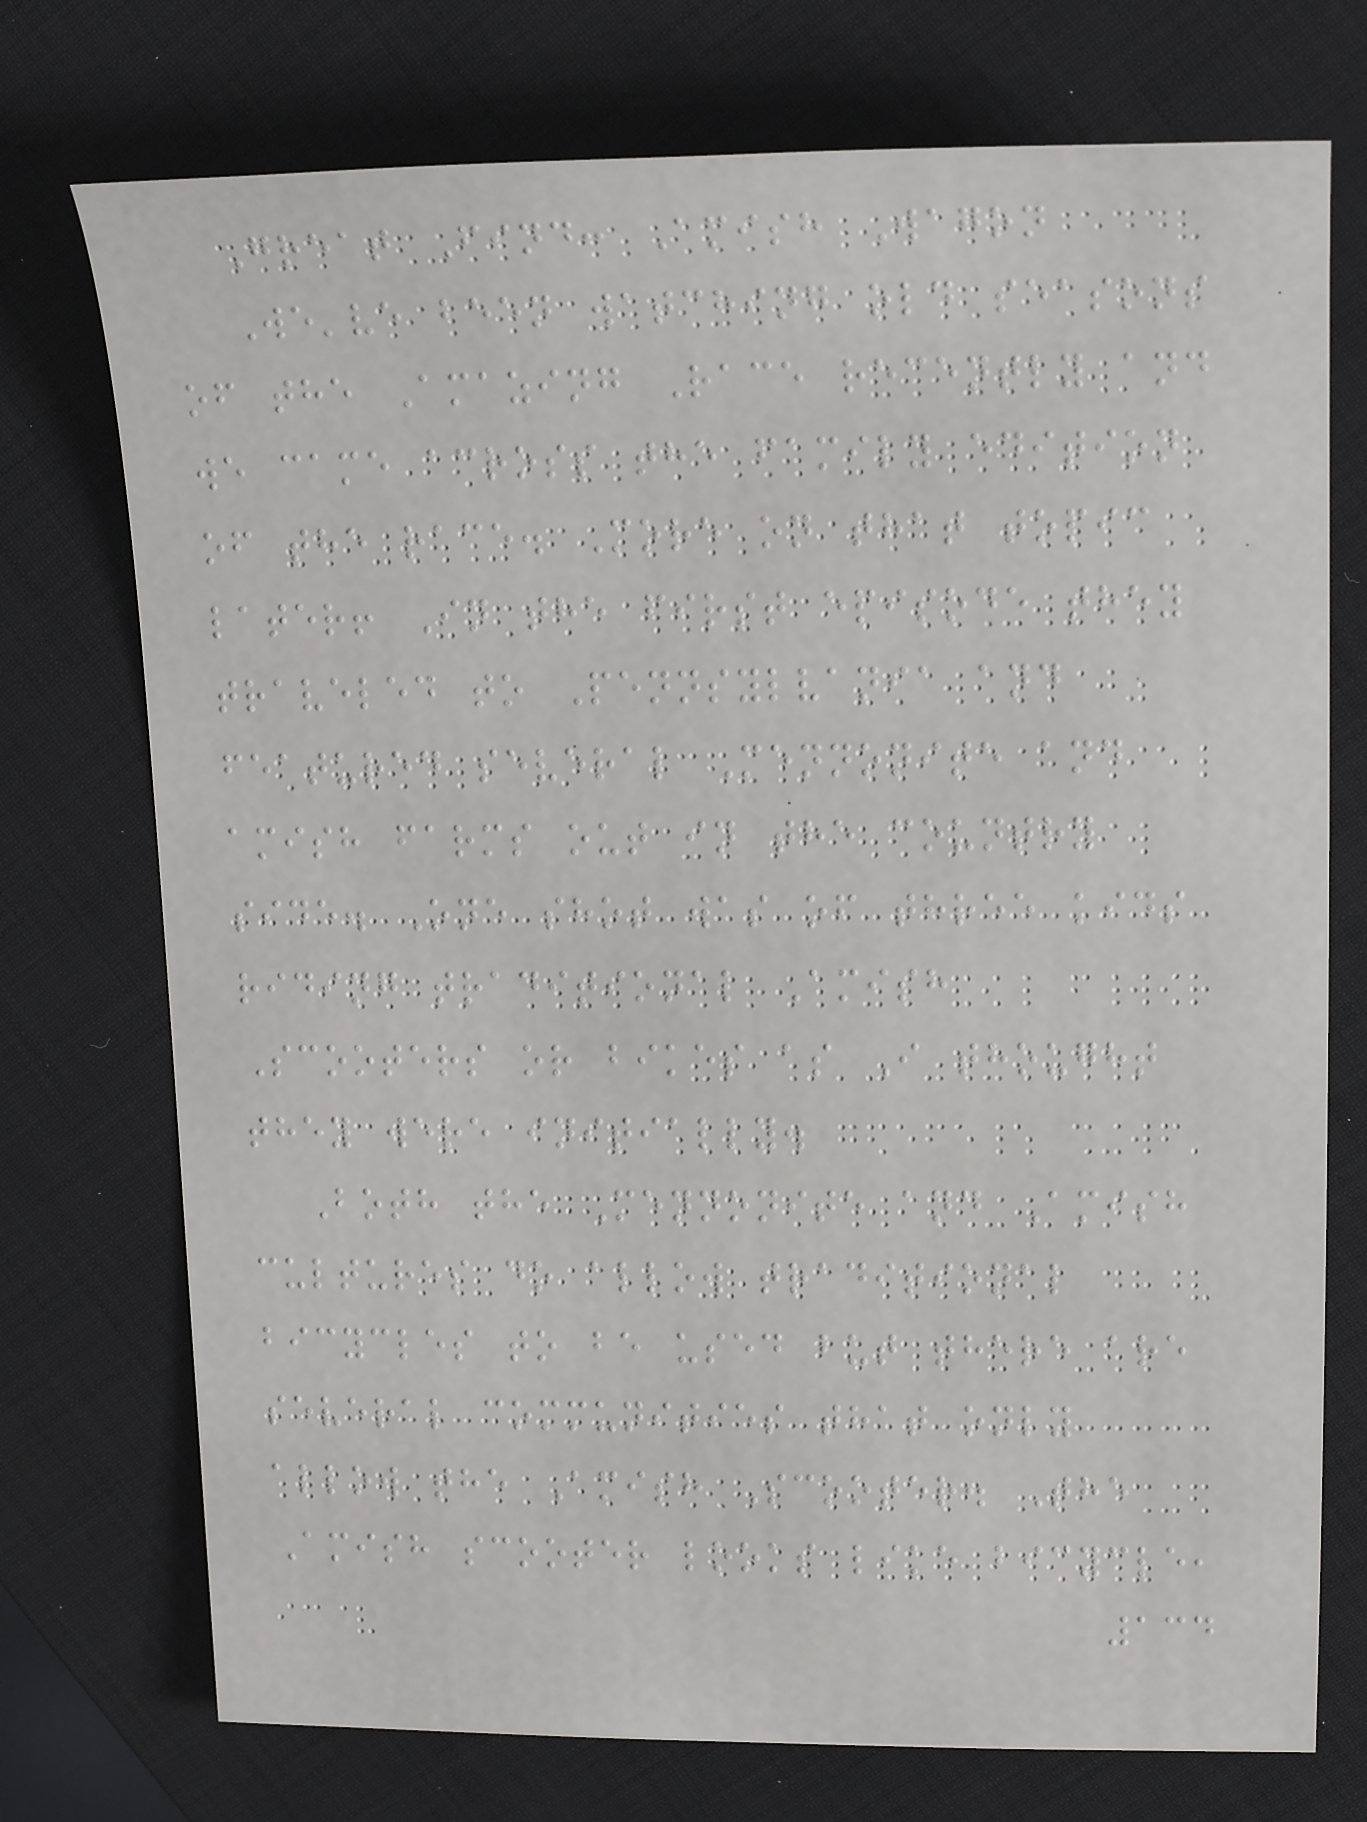Great Find: Amish Wagon
We've been watching old seasons
of the Amazing Race recently and
we came across the family edition
of the race. More on that topic
later! In the first episode they
traveled to Pennsylvania and
featured several Mennonite and
amish farms out in the country
side. One shot was of three kids
riding traditional Amish
Scooters or bikes as I thought
they were initially.
Both the Mennonite and Amish
cultures do allow traditional
bicycles to be used but there are
several communities that only
allow the Amish Scooter. The
Amish scooter looks like bicycle,
134
